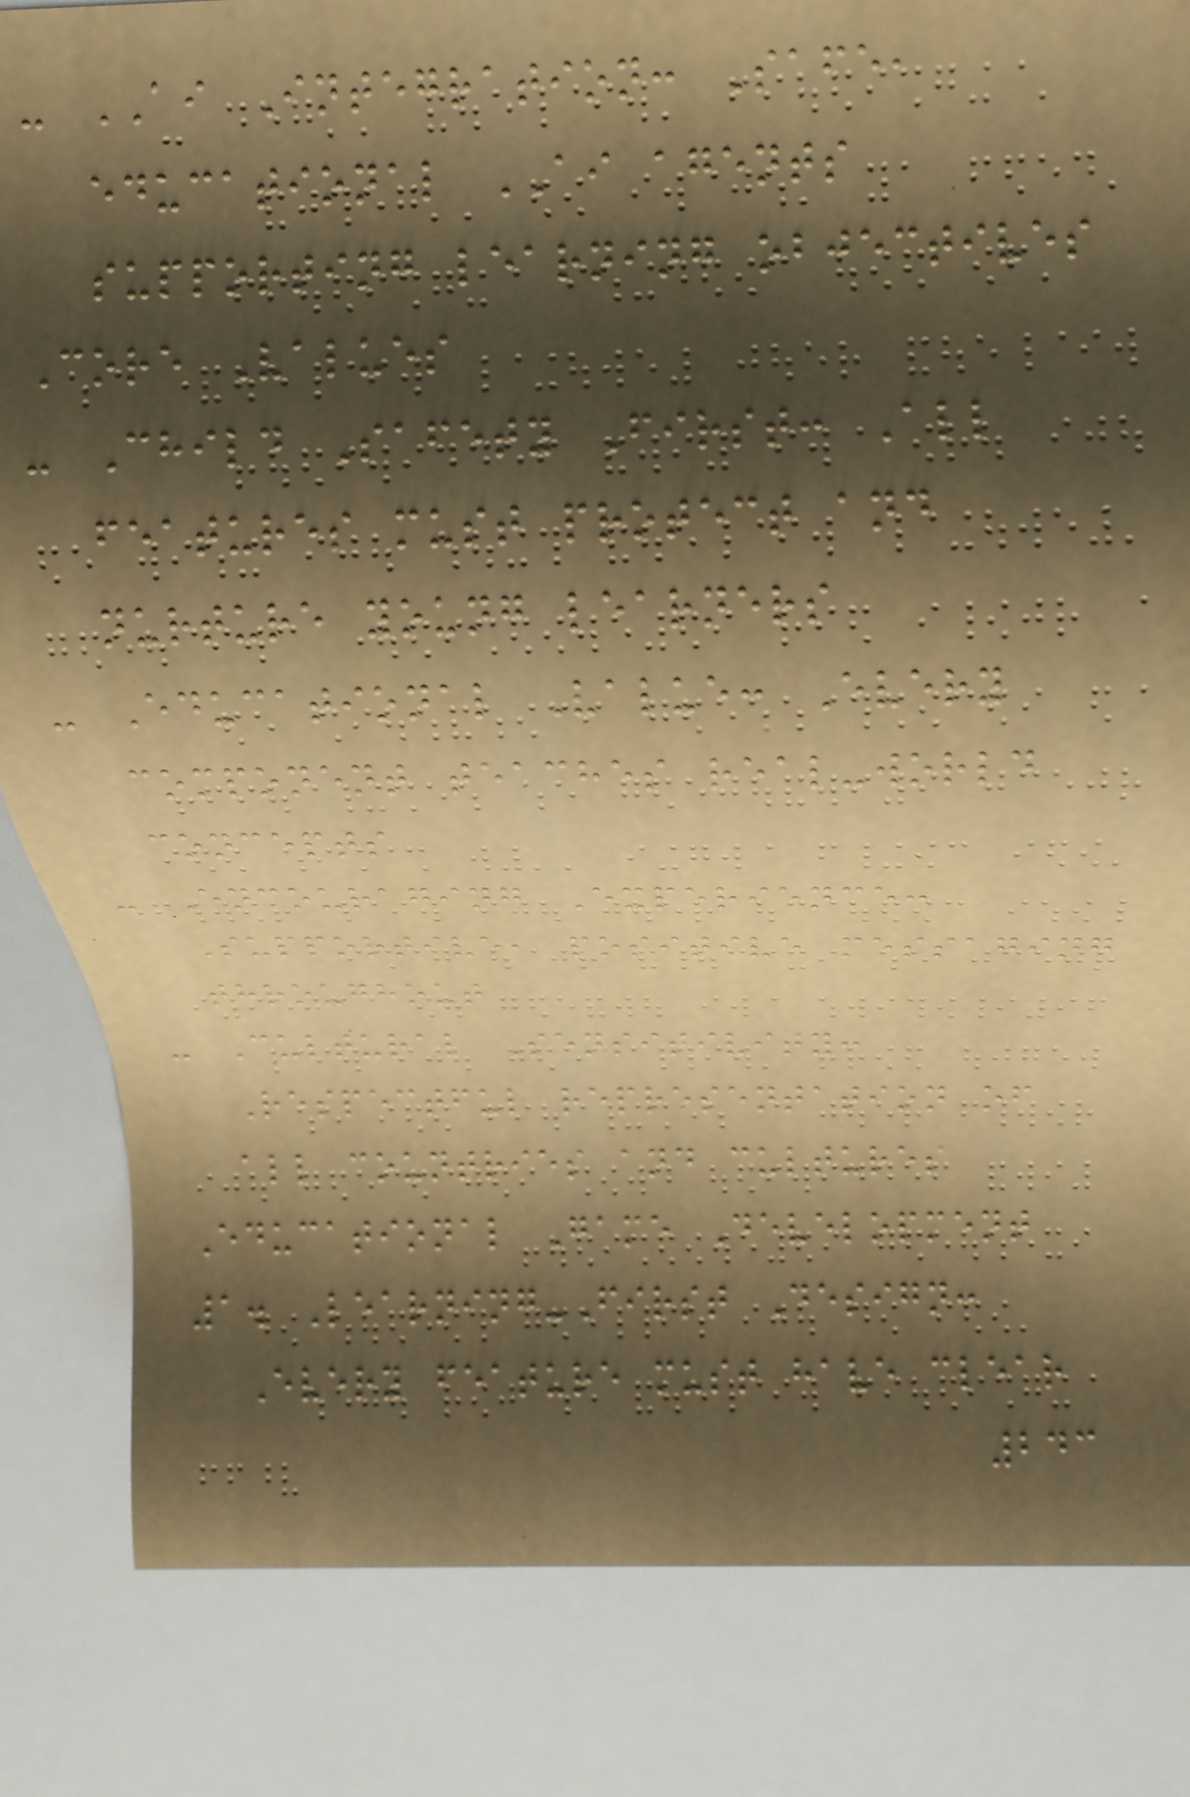- AI Integration: Safe,
educational AI agents
supporting learning objectives
Core Values
- Child Safety First: All
features must protect and
nurture young learners
- Educational Value: Every
component teaches real-world
concepts
- Encouraging Experience:
Supportive, positive messaging
throughout
- Cultural Sensitivity:
Respectful representation of
all countries and cultures
Educational Game Development
1. Learning-First Design:
Every feature must have clear
243
